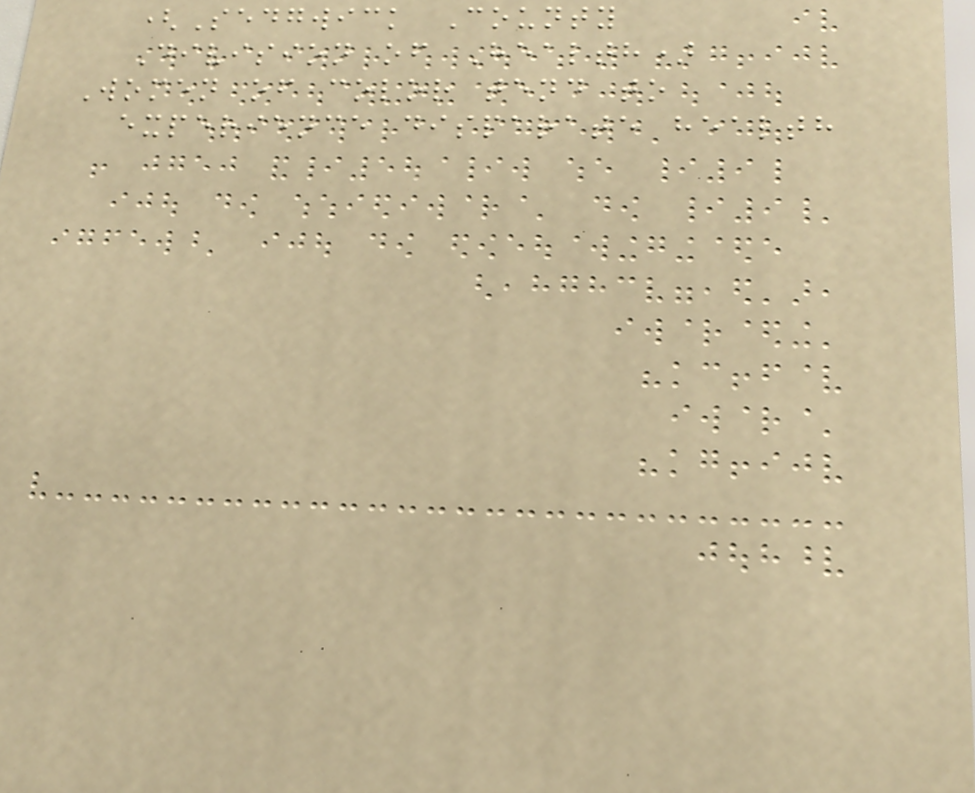(Sedgwick County
Division of Health)
Women of color tend to
experience disparate health
